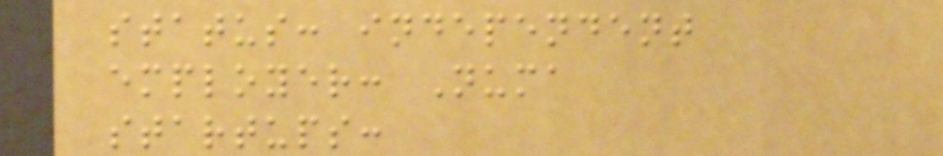status: independent
employer: Numa
startups:
